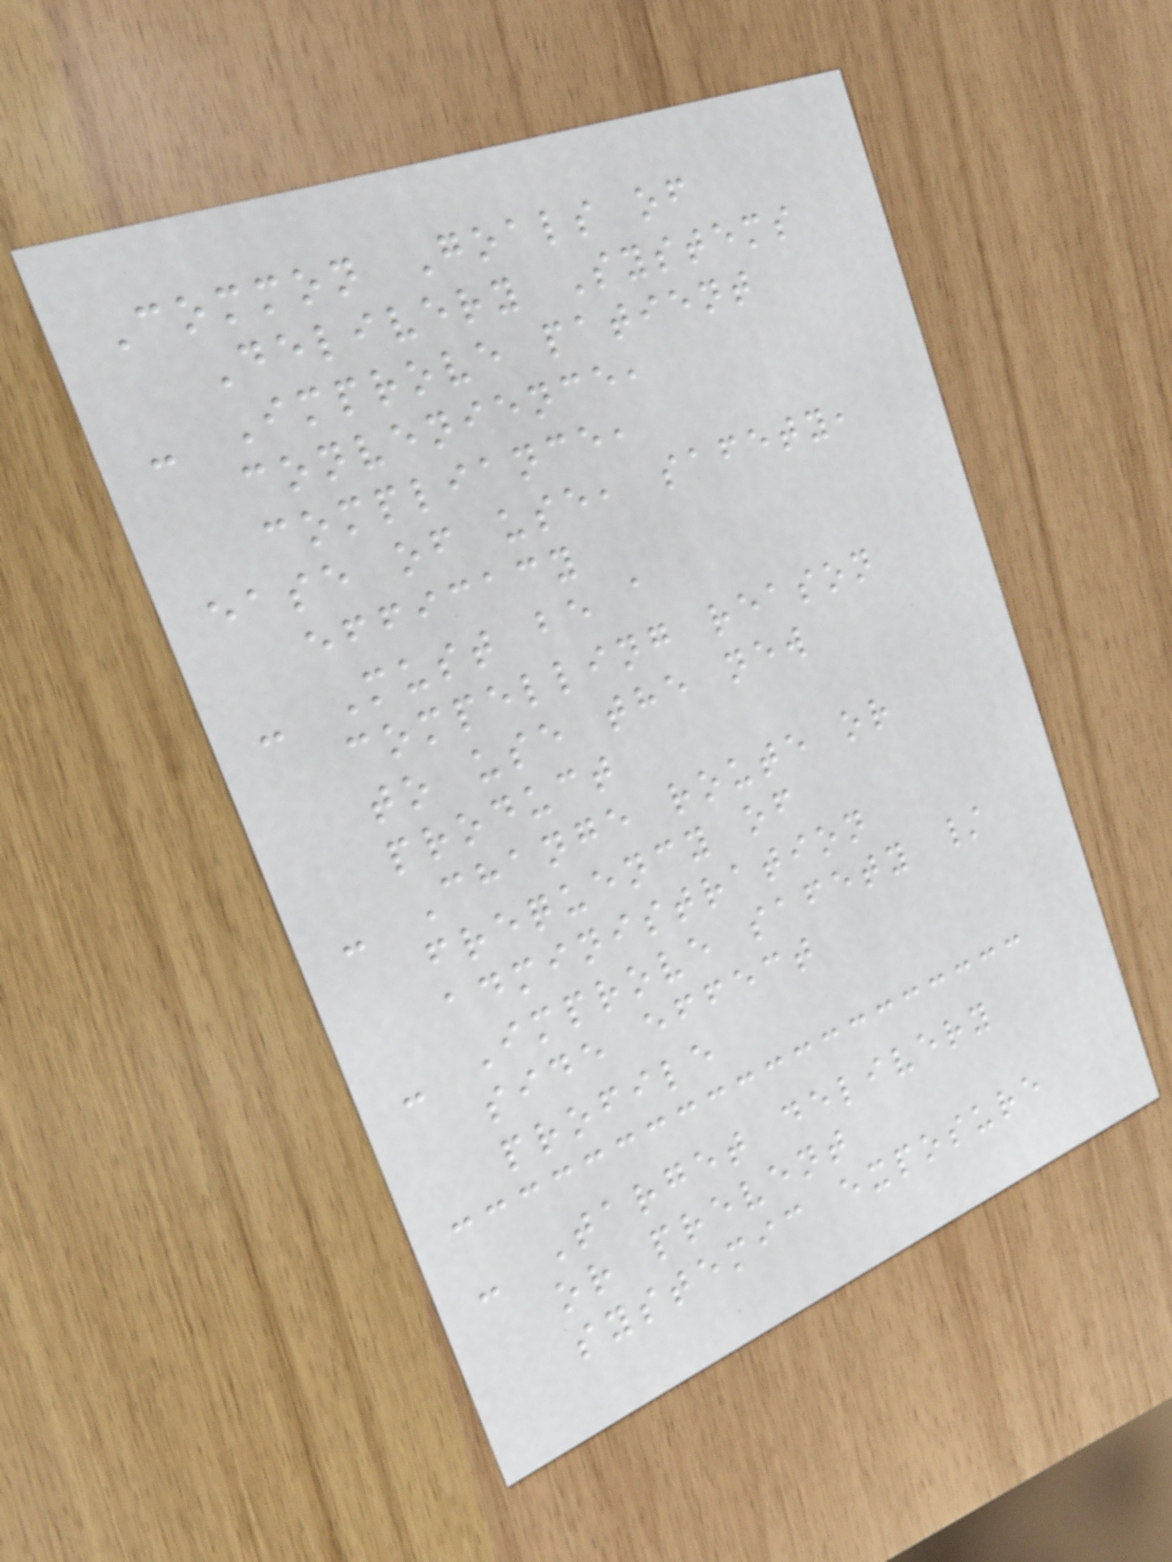Common Goals of
Delivery Systems
- Improve patient
convenience,
compliance,
ease of use, safety,
efficacy
- Must be a
compelling reason
to use the new
product
- Change route or
frequency of
administration
- Improve safety /
side effect
profile
- Target delivery
or prevent
systemic exposure
